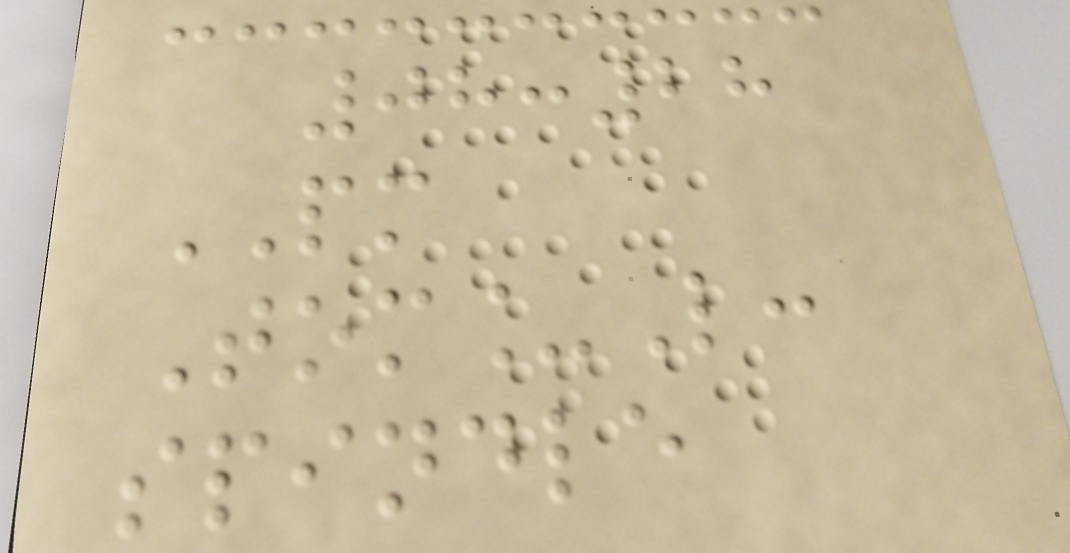08:28
PM
Tom_L:
spindle
